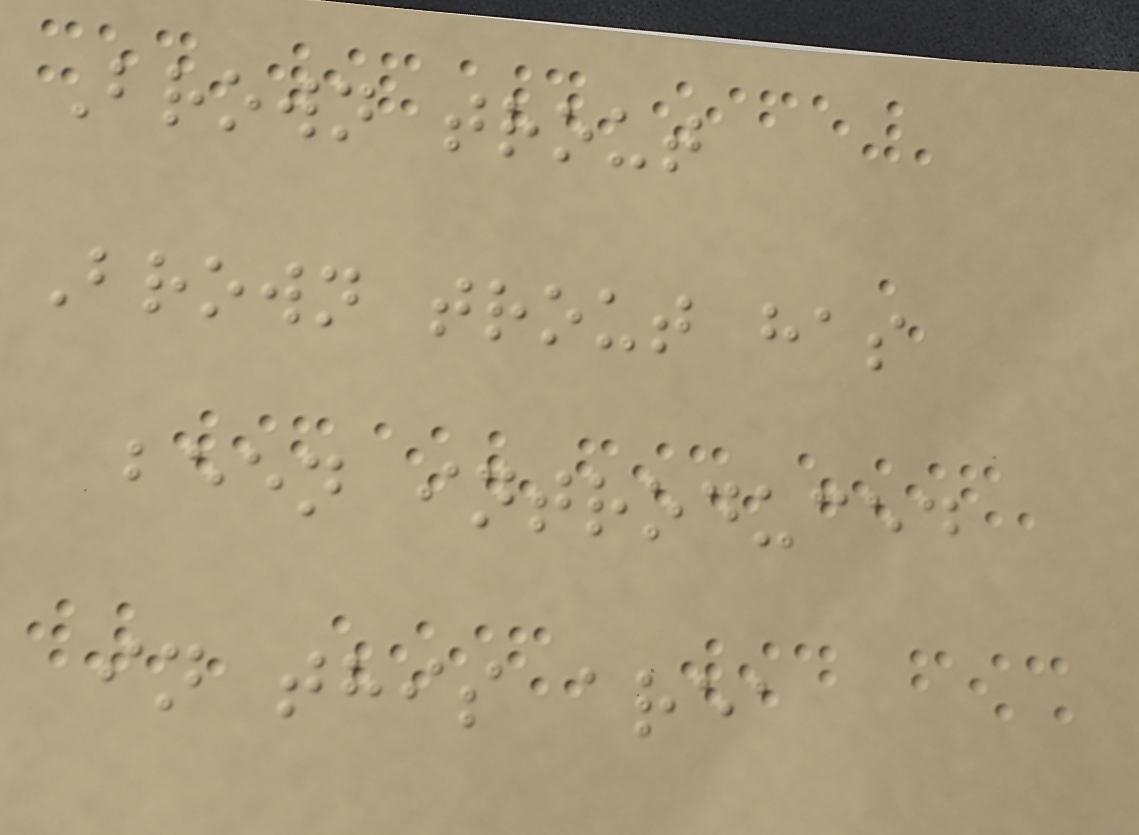Brown trout
Brown trout has
been introduced
in this area
